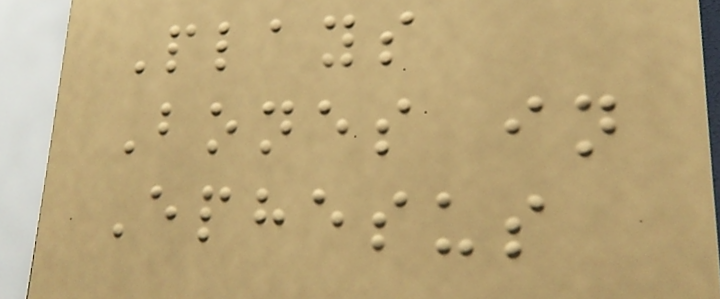Plays
Bones in
Ephesus
